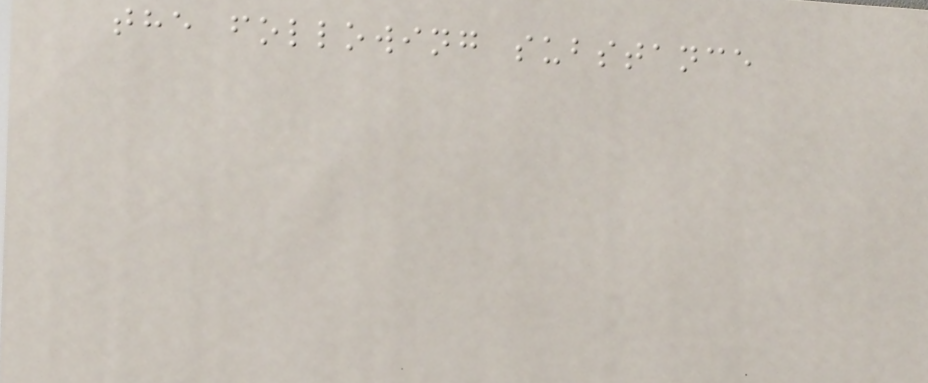the following substance
